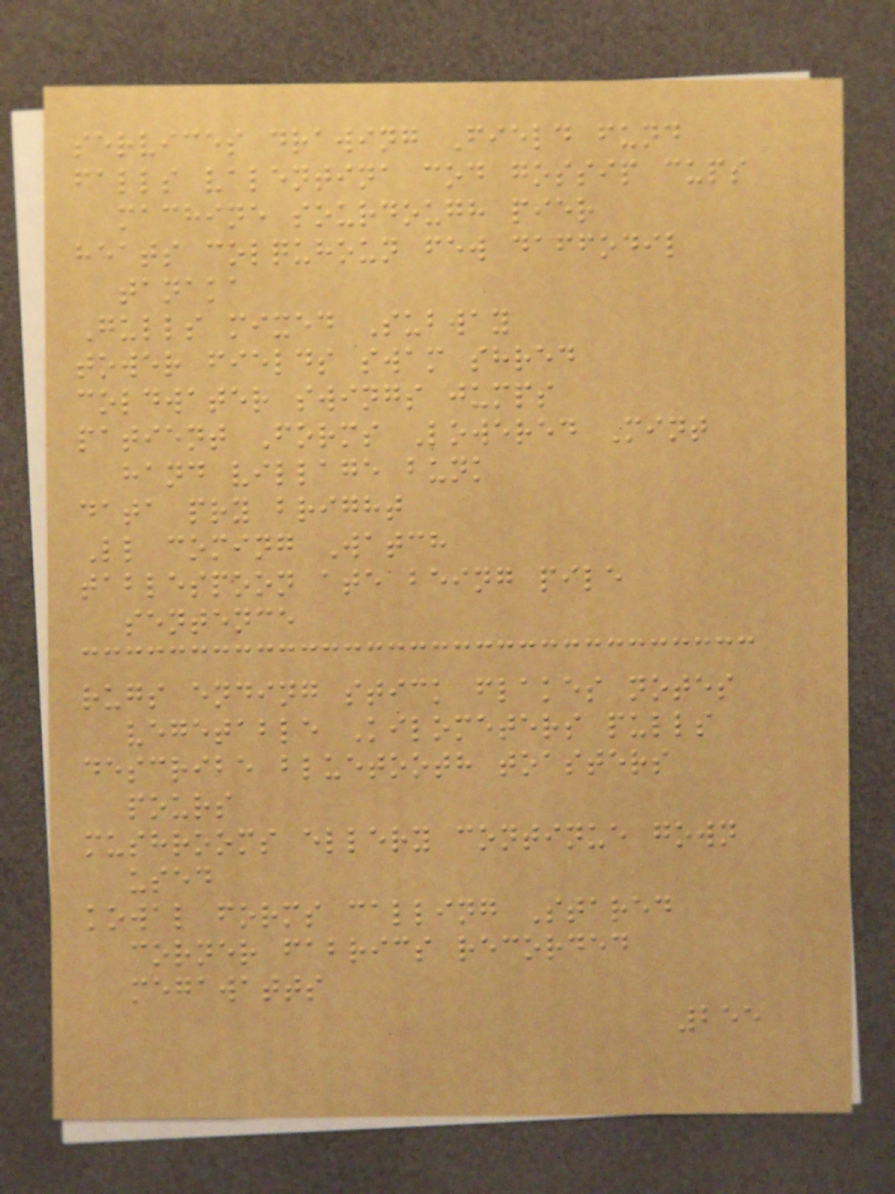services drawing Field fund
falls valentina cod gossip cups
machine sourdough pier
heats colquhoun few daffodil
tanaka
Gulls mixed Subway
tower fields swam shred
coldwater swings jumps
patient Forms Lowered Mint
hand village bunk
data pry bright
Ll coming Watch
tablespoon ate being pile
sentence
rugs ending stick flakes notes
vegetable Kilometers pulls
describe bluetooth toasters
pours
mushrooms ellery continue gown
used
kowal forms calling Stared
corner fabrics recorded
megawatts
255
